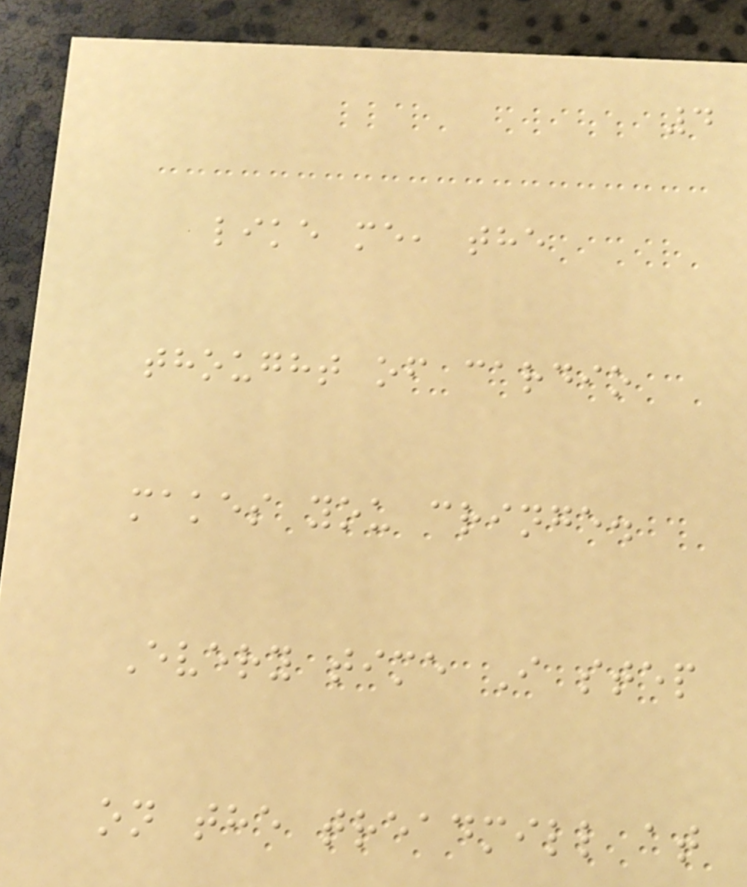4
like me, the
thought of cardio
makes you cringe.
Every time I step
on the treadmill at
